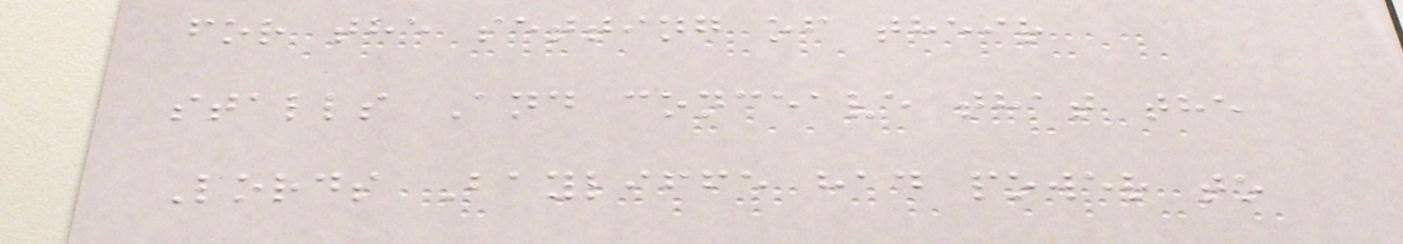for the setting of their
stalls And conceave that the
Lords Bayliffe had power to
